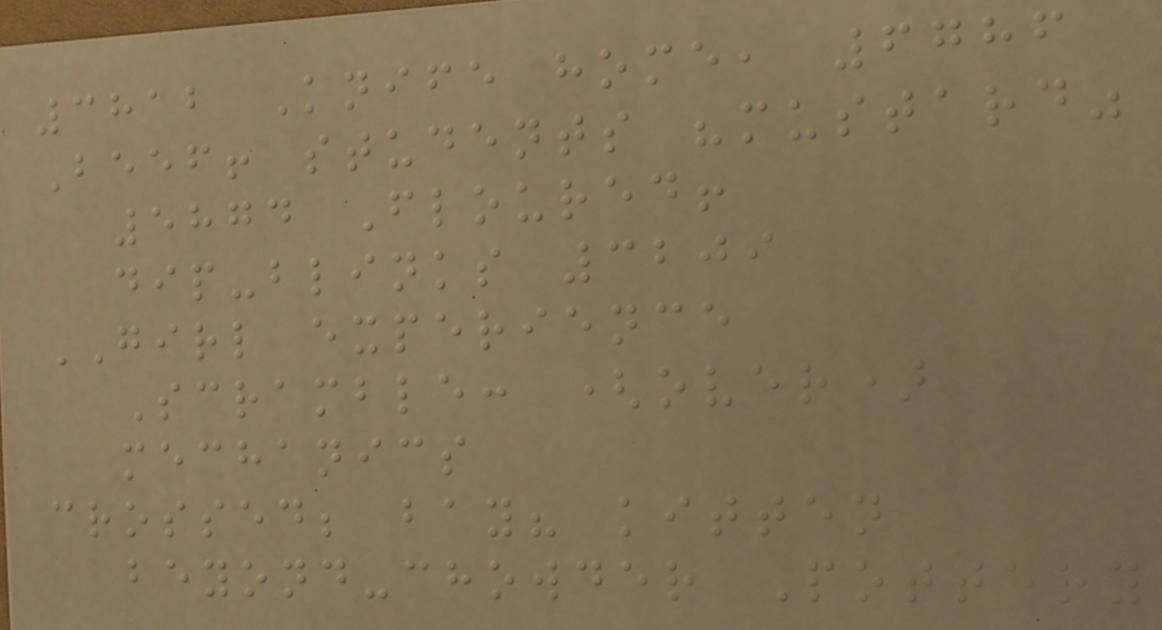3812 Knife home, 6786
Beef! students "mustard"
5874 Floured!
dip-blinks 3209
GIRL experience
Scramble: (over)
mechanics
crossed; bay? kitten
beyond-chowder Pottery
